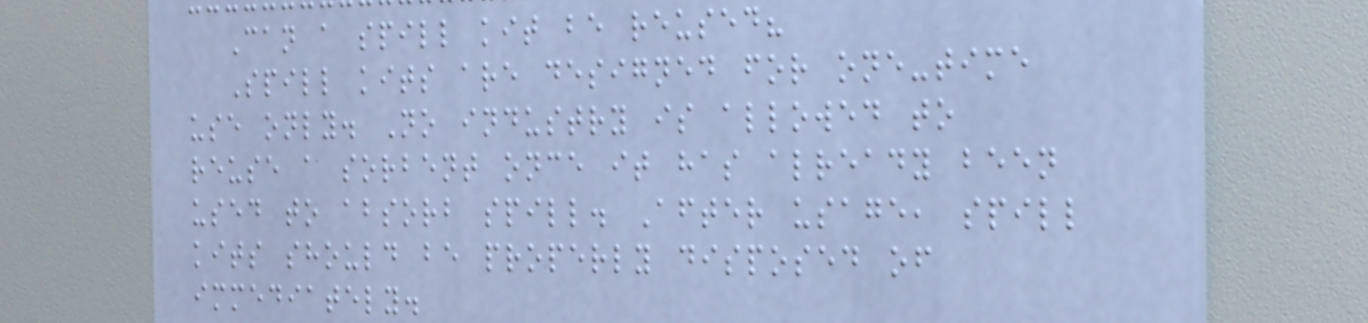Can a spill kit be reused?
Spill kits are designed for one-time
use only. No industry is allowed to
reuse a sorbent once it has already been
used to absorb spill. After usage, spill
kits should be properly disposed of
immediately.
